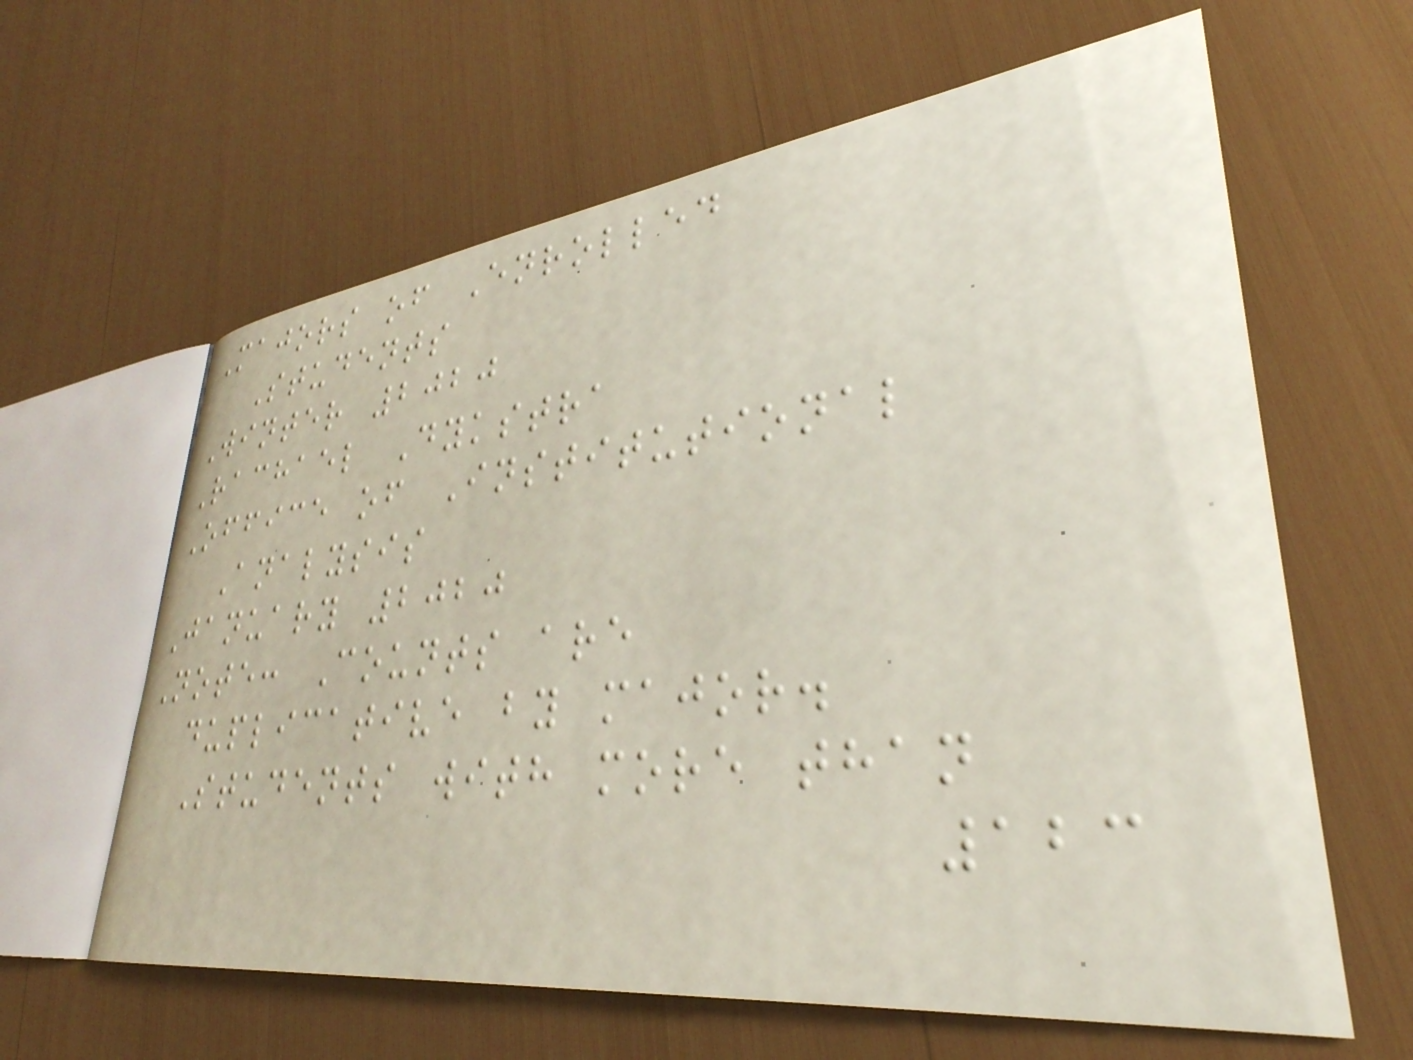Majors of Enrolled
Students
Winter 2020
Rachael Dykstra
Office of Institutional
Analysis
January 2020
Note: Counts are
duplicative by major.
Students with more than
123
